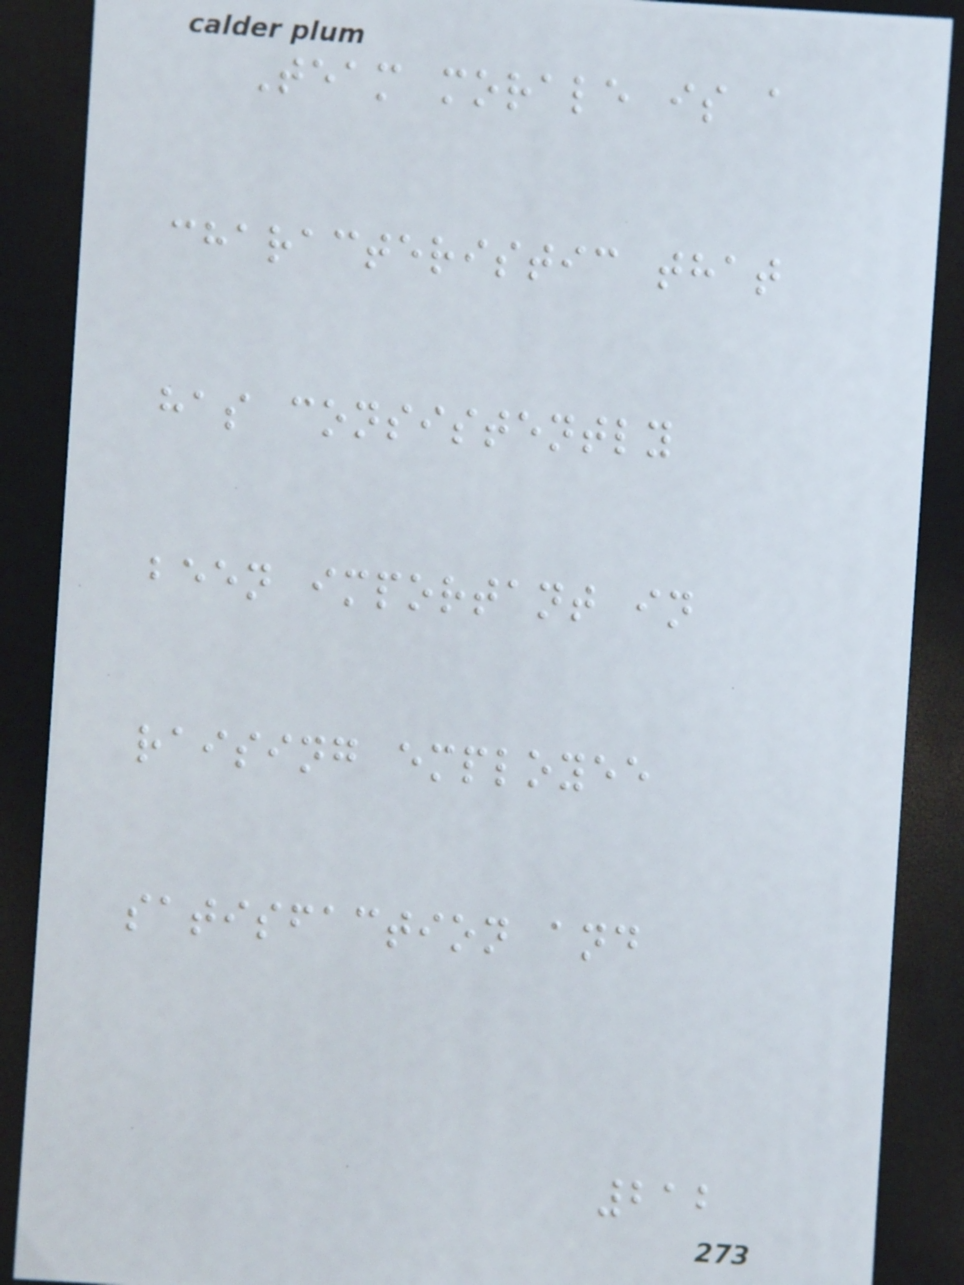Team morale is a
characteristic that
has consistently
been important in
raising employee
satisfaction and
212
